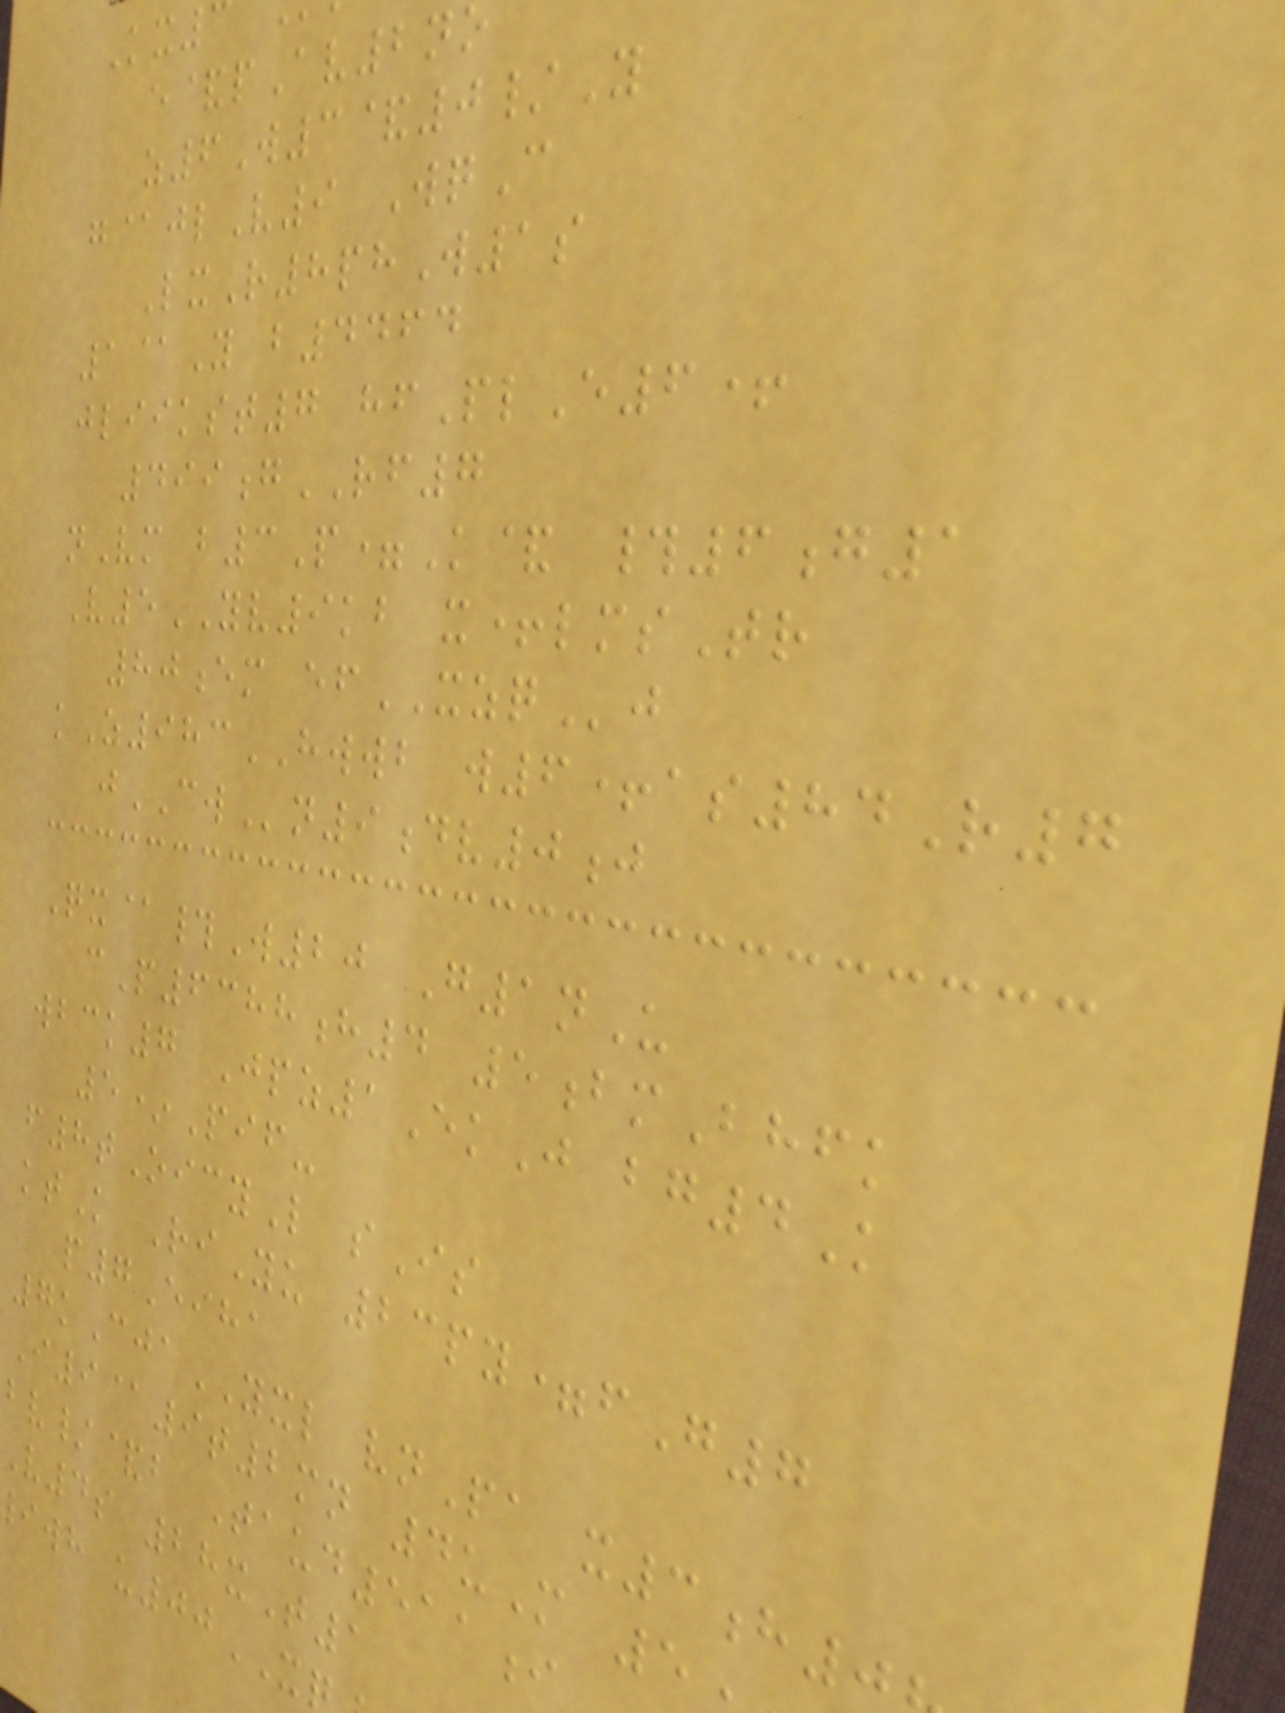e&pAv2no
z6W3&0/Y
g@jlV9 WqC
LxR8phW1s
1@Y b4464
jliikst7 hfPlE6+
499gRF7
nVm b3P=K& #6g1
V5YV9kb x+lmsTr
80em efXZQj
kZ983HWWB w6+as84R7
jCWn9dv0j
Qx@#W20 G1nU
cP6388h4 5bmBhfk
wbck7 Jpz1EkJ bg4K
5*Pif-
f8tOicyL sIs
ktK RiYu 23py=fG7
p7Eiha
7kCjaYXL vnPa x3h
I9@9t2mn 4uM 5
bv/&b Taud511i
V4s 28xT1
iwh u00
